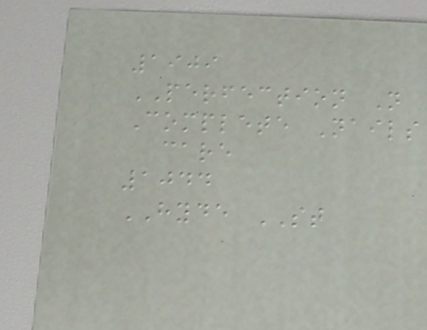1909
PERFECTION N
Complete Nails
care
1044
HYDE ST
